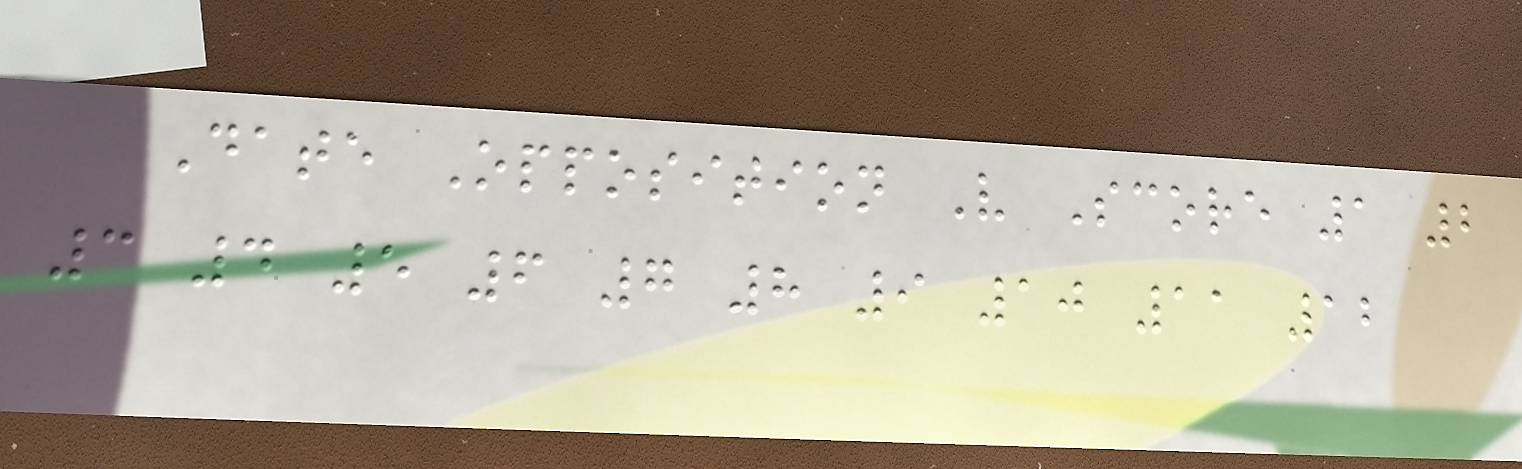Date Opposition V Score 1 2
3 4 5 6 7 8 9 10 11 12
